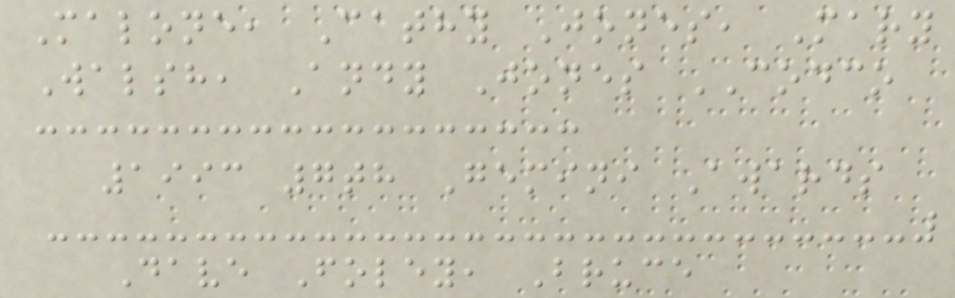Malone, Cathy Jones, Mary
Walsh, Andy Jones CODCO
1993 7th Gemini Awards
Dave Foley, Bruce
